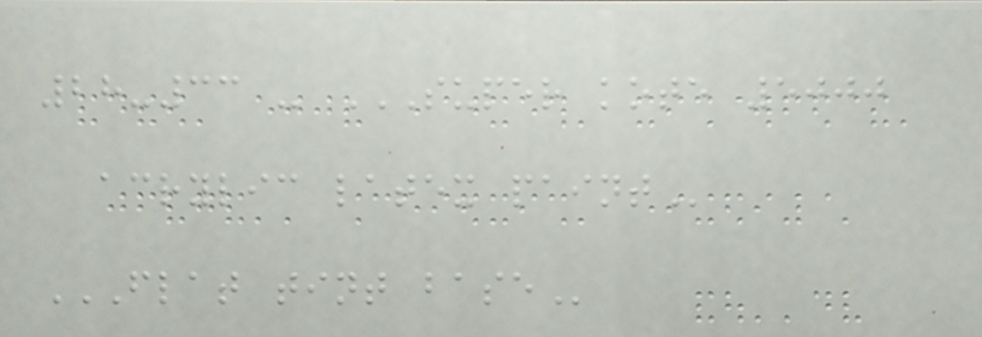28-33 - SUPER KOTE 5000
ACRYLIC LATEX PAINT
FLAT TINT BASE
